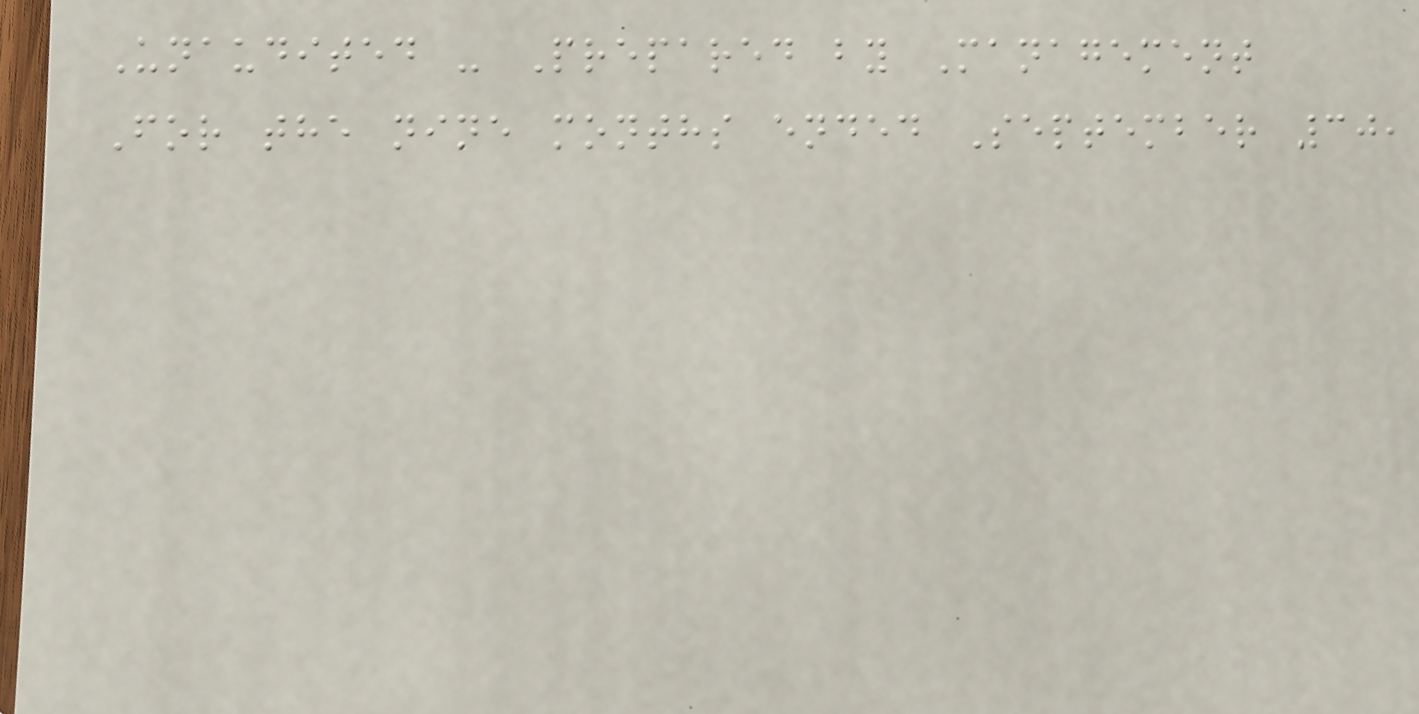Unaudited - Prepared by Management
For the nine months ended September 30,
